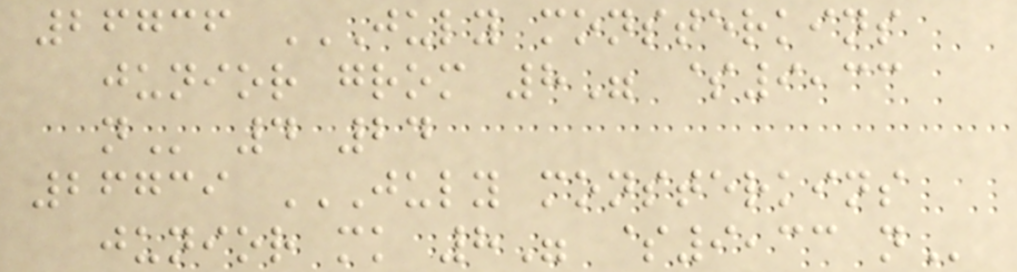26736 JULY MONSTERKINS
JUNIOR GROM 8" $9,33
N 4 24
26739 JULY MONSTERKINS
JUNIOR MK 8" $9,33 N
